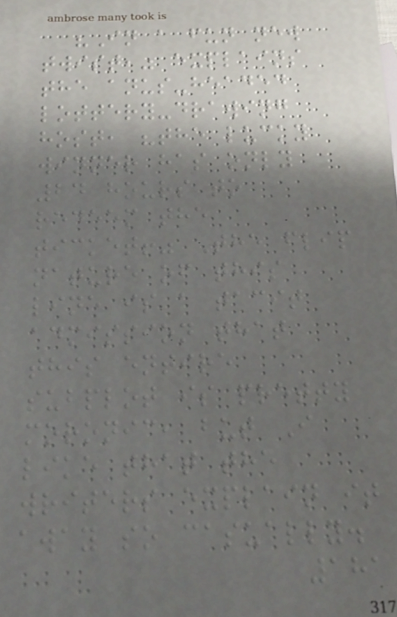"In a fun new
twist," explains
the anus-headed
lottery-drawing
host, "the lucky
winner has only
24 hours to
redeem the
ticket!" The flip
nature of this
line is a tacit
admission that
this entire
subplot is pretty
moronic, but I
like that the
writers explain it
away so casually.
181
